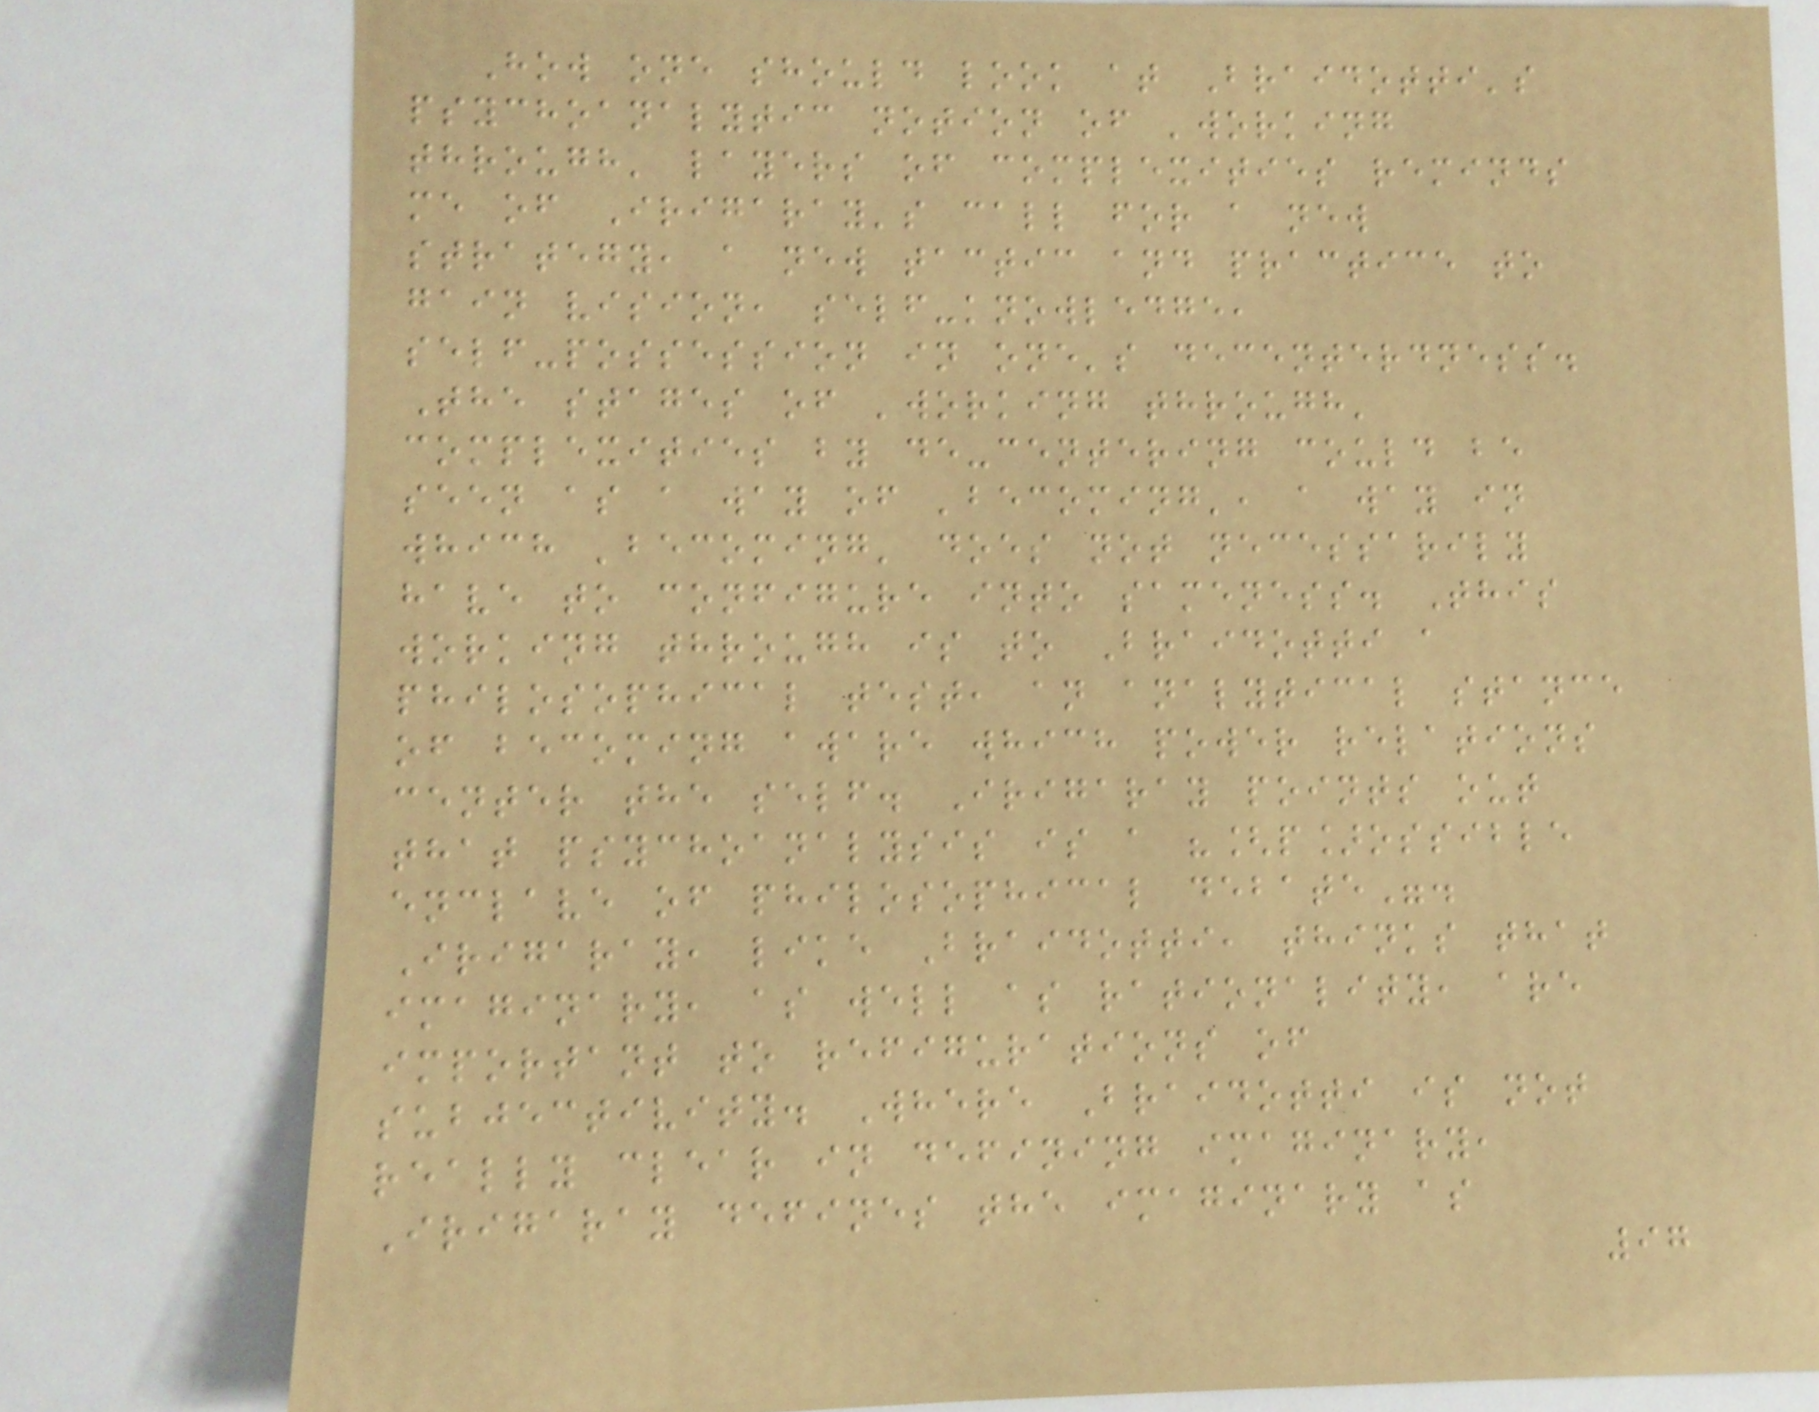How one should look at Braidotti's
psychoanalytic notion of 'working
through' layers of complexities reminds
me of Irigaray's call for a new
strategy, a new tactic and practice to
gain vision, self-knowledge,
self-possession in one's decenterdness.
The stages of 'working through'
complexities by de-centering could be
seen as a way of 'becoming', a way in
which 'becoming' does not necessarily
have to configure into sameness. This
working through is to Braidotti a
philosophical test, an analytical stance
of becoming aware which power relations
center the self. Irigaray points out
that psychoanalysis is a "[p]ossible
enclave of philosophical debate".
Irigaray, like Braidotti, thinks that
imaginary, as well as rationality, are
important to refigurations of
subjectivity. Where Braidotti is not
really clear in defining imaginary,
Irigaray defines the imaginary as
97
